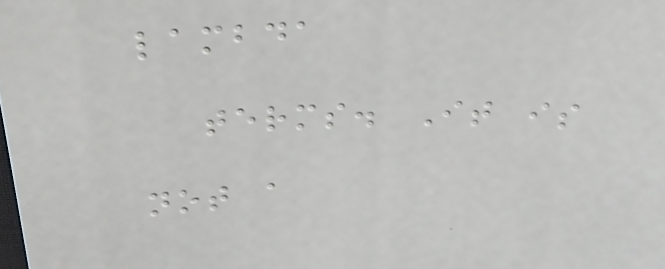lambda
terms. It is
not a
